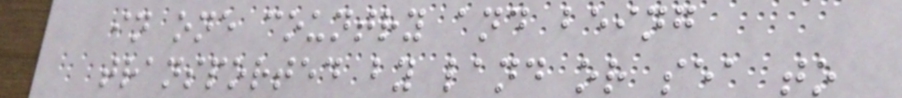in one country and being
transported by land or sea to
